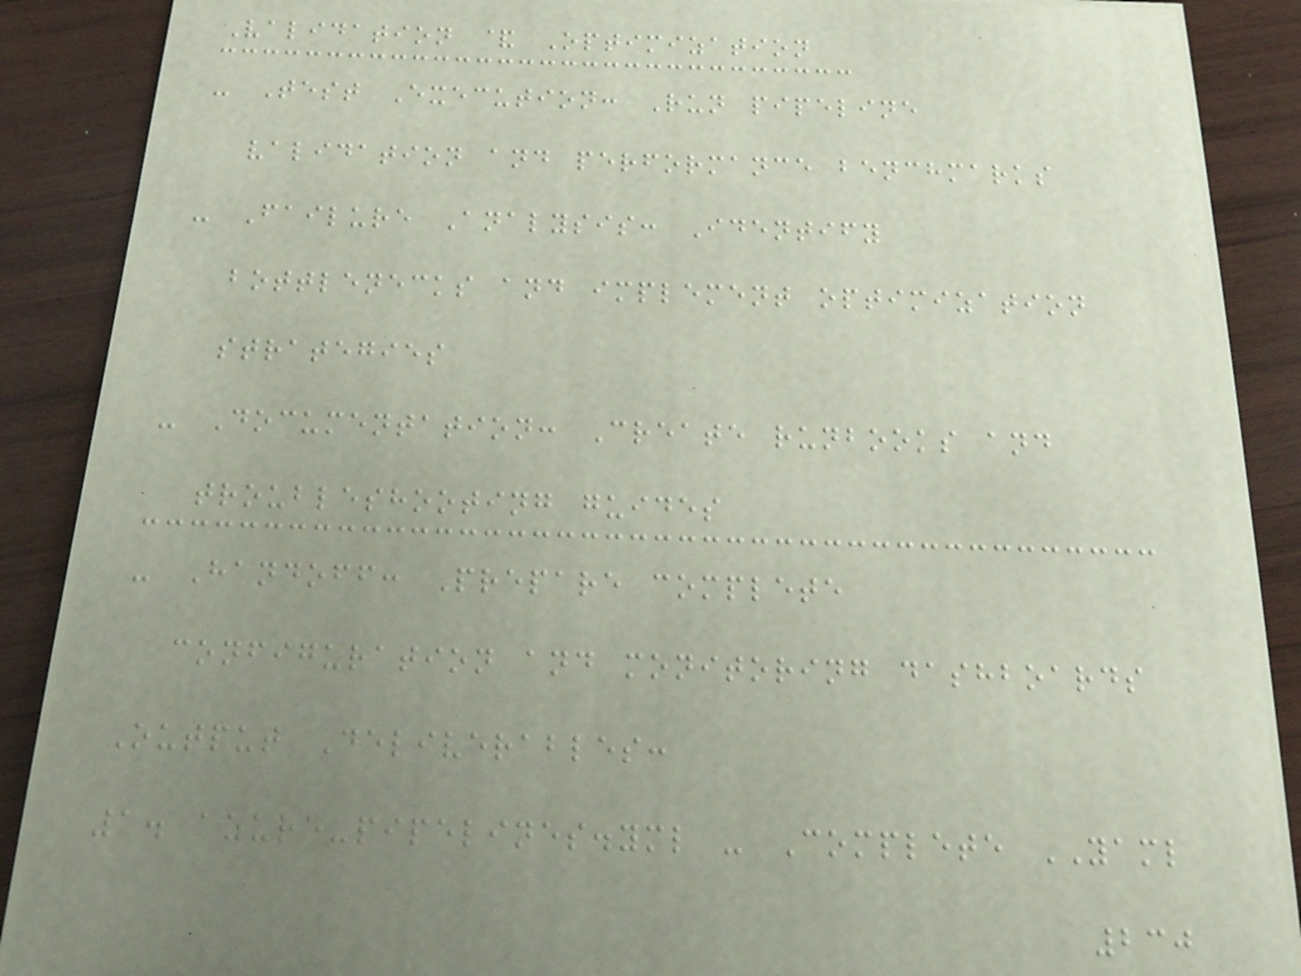Validation & Optimization
- Test Execution: Run pipeline
validation and performance benchmarks
- Failure Analysis: Identify
bottlenecks and implement optimization
strategies
- Documentation: Create runbooks and
troubleshooting guides
- Handoff: Prepare complete
configuration and monitoring dashboards
Output Deliverables:
1. azure-pipelines.yml - Complete YAML
230
